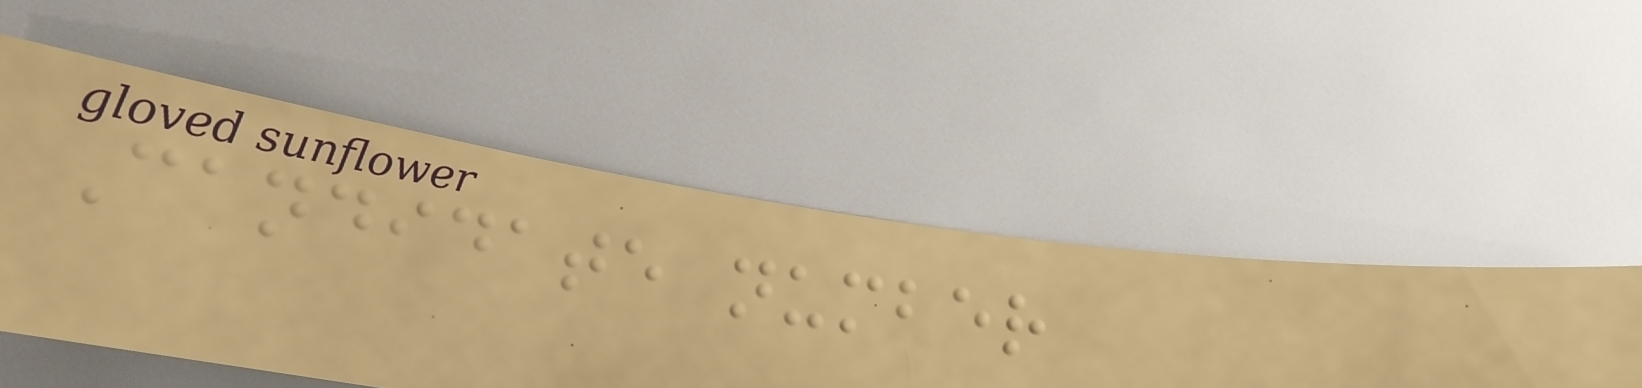Candidate number
